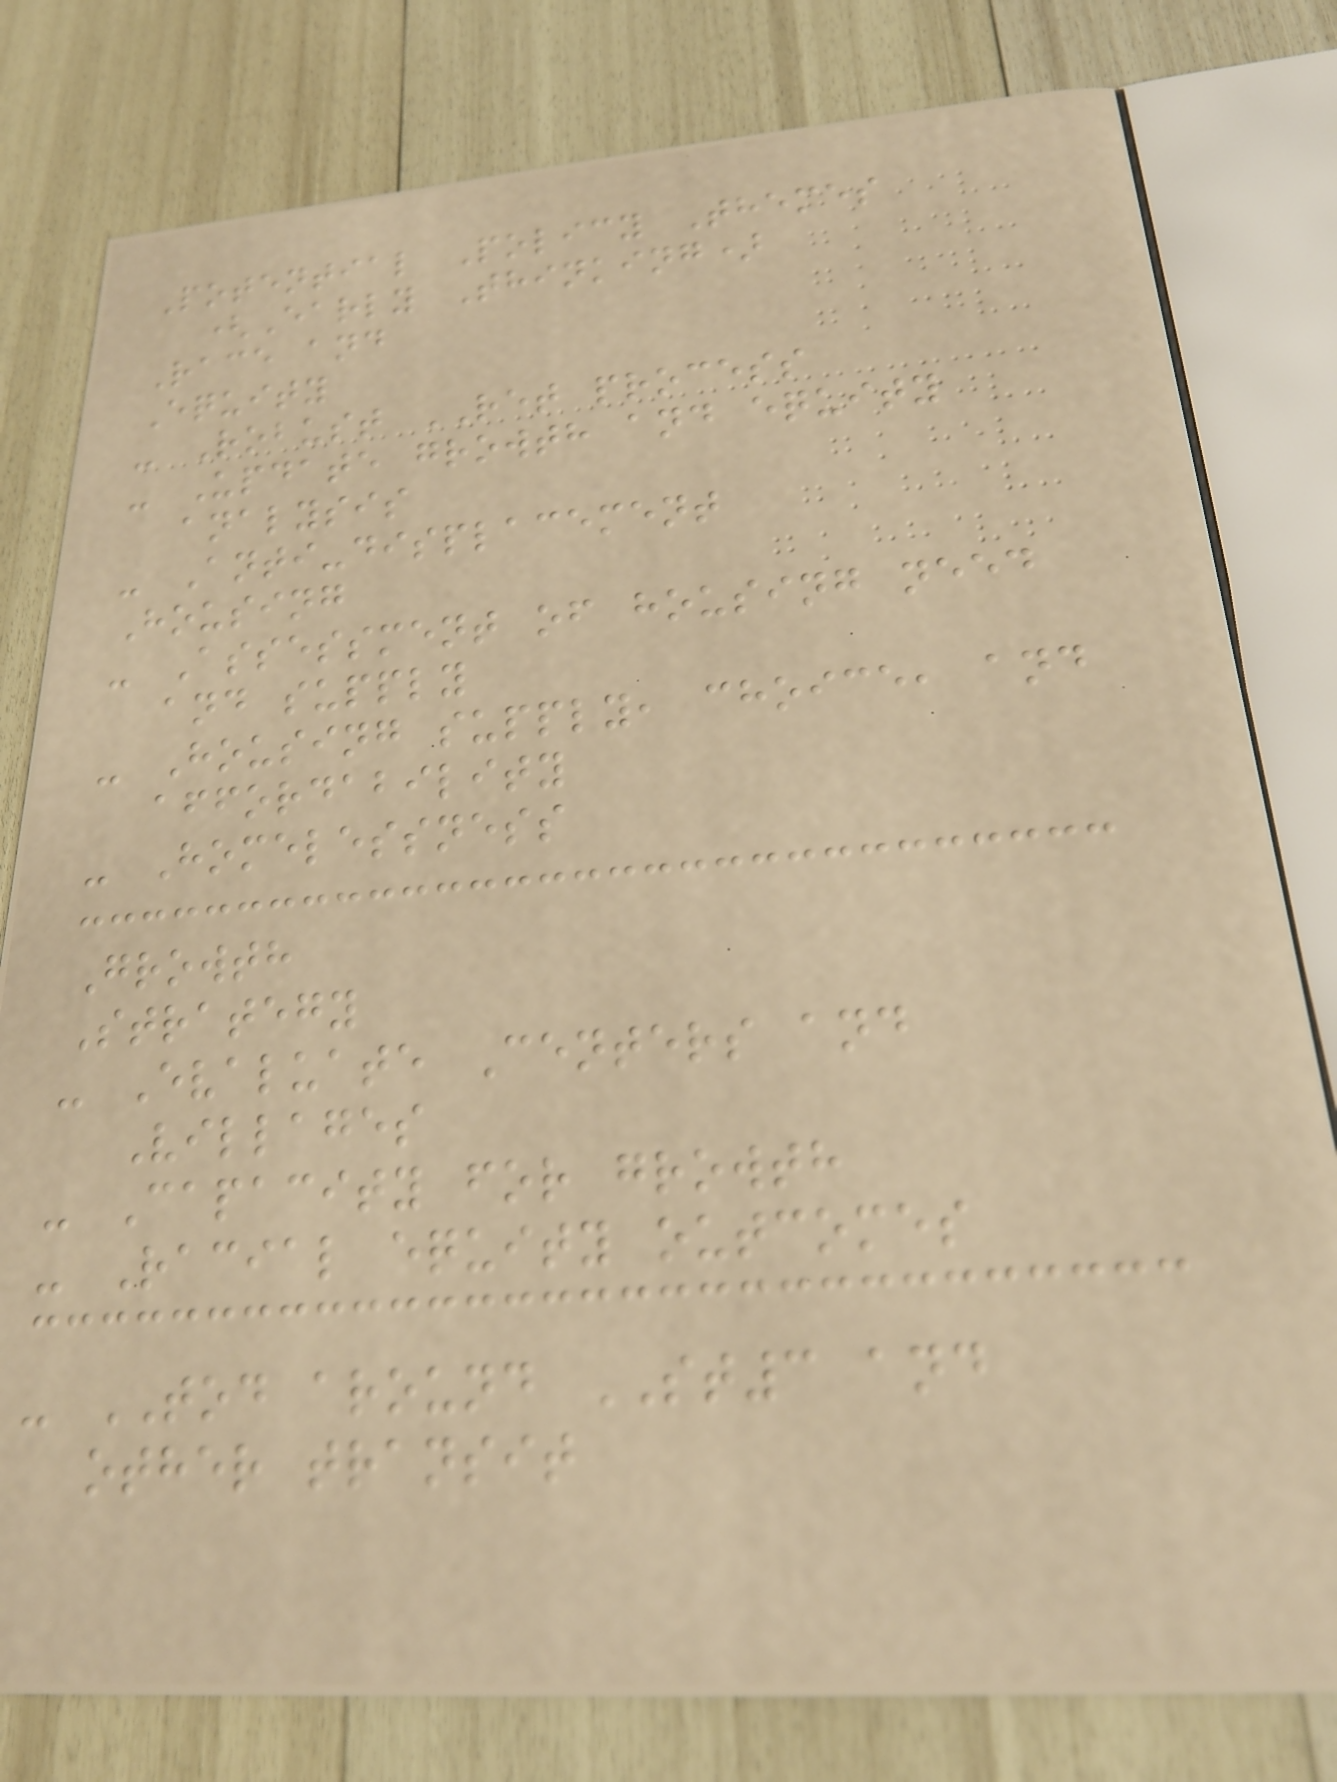Potential Policy Themes
(Early Thinking)
Race and
Equity
- Robust RET process
- Update growth and equity
analysis
- Anti-displacement
Housing
- Assessment of housing need
and supply
- Housing supply, choice, and
affordability
- Homelessness
Growth
Strategy
- Evaluate Centers and
Villages
- Capacity for growth
- Racial equity outcomes
- TOD around ST3 and
other transit
